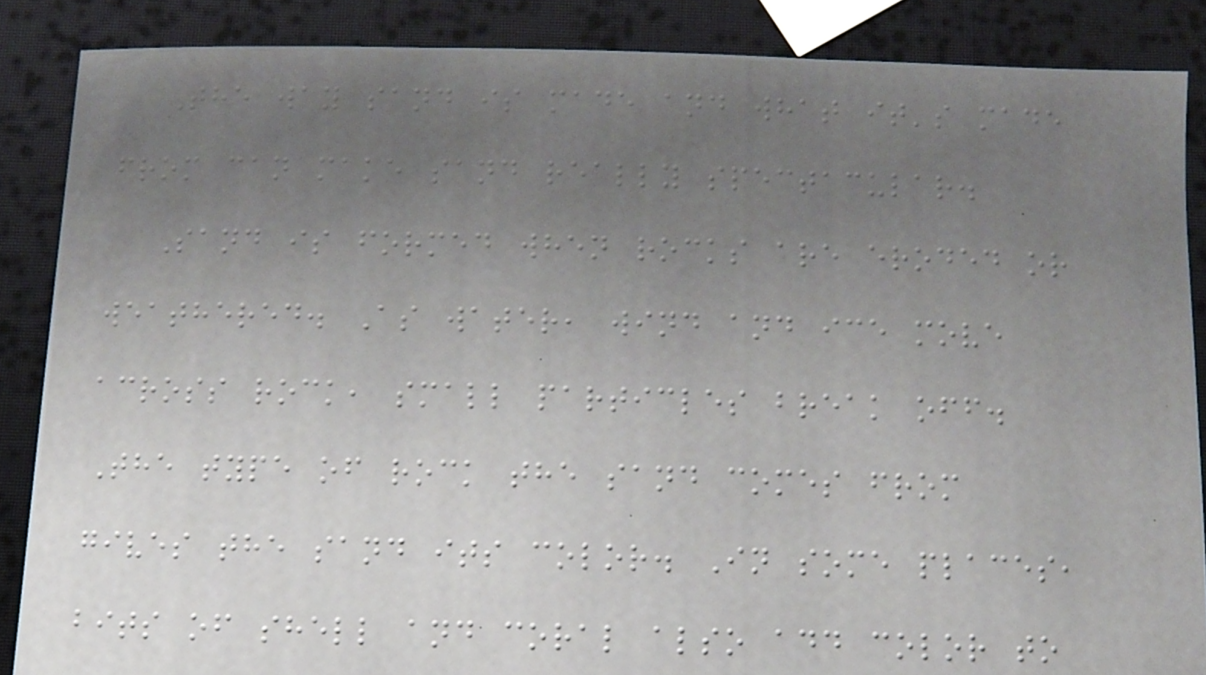The way sand is made and what it's made
from can make sand really spectacular.
Sand is formed when rocks are eroded or
weathered. As water, wind and ice move
across rock, small particles break off.
The type of rock the sand comes from
gives the sand its color. In some places,
bits of shell and coral also add color to
